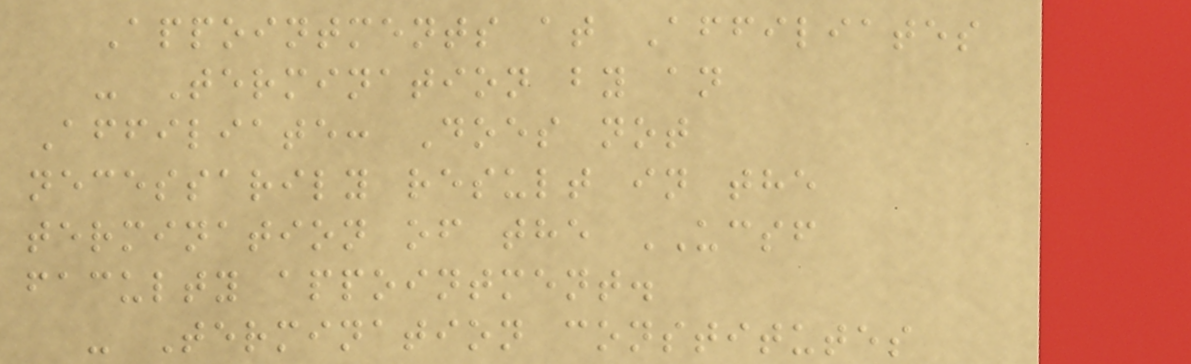Appointments at Affiliates
- Termination by an
Affiliate: Does not
necessarily result in the
termination of the UCSF
faculty appointment.
- Termination constitutes
